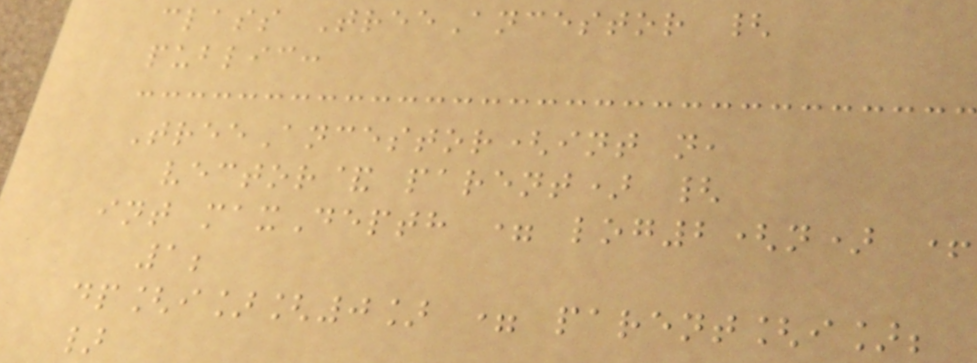class TreeAncestor {
public:
TreeAncestor(int n,
vector& parent) {
int maxDepth = log2(n) +
1;
dp[i][0] = parent[i];
}
